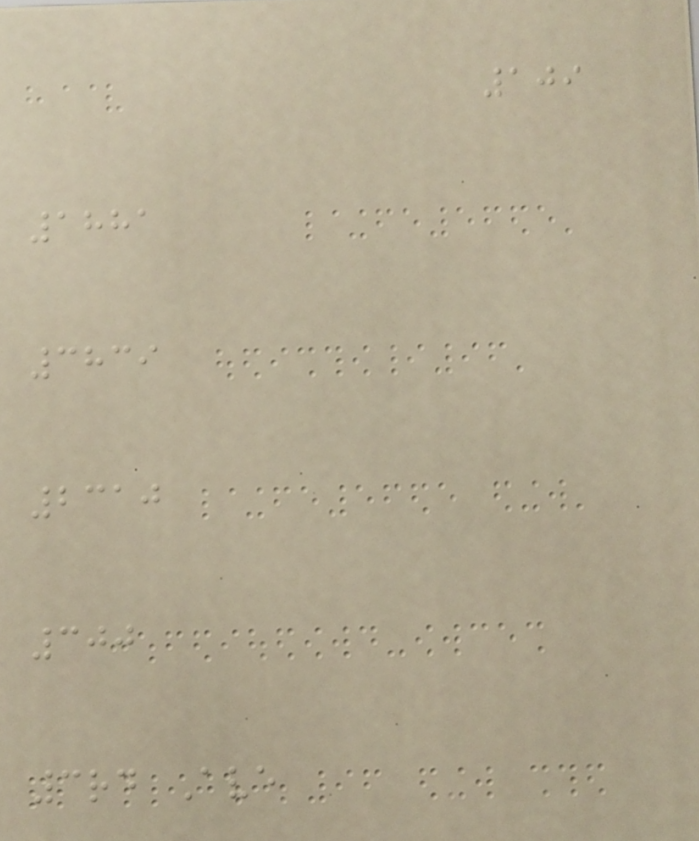109
1881
3839
2310
300
3rd Ave
